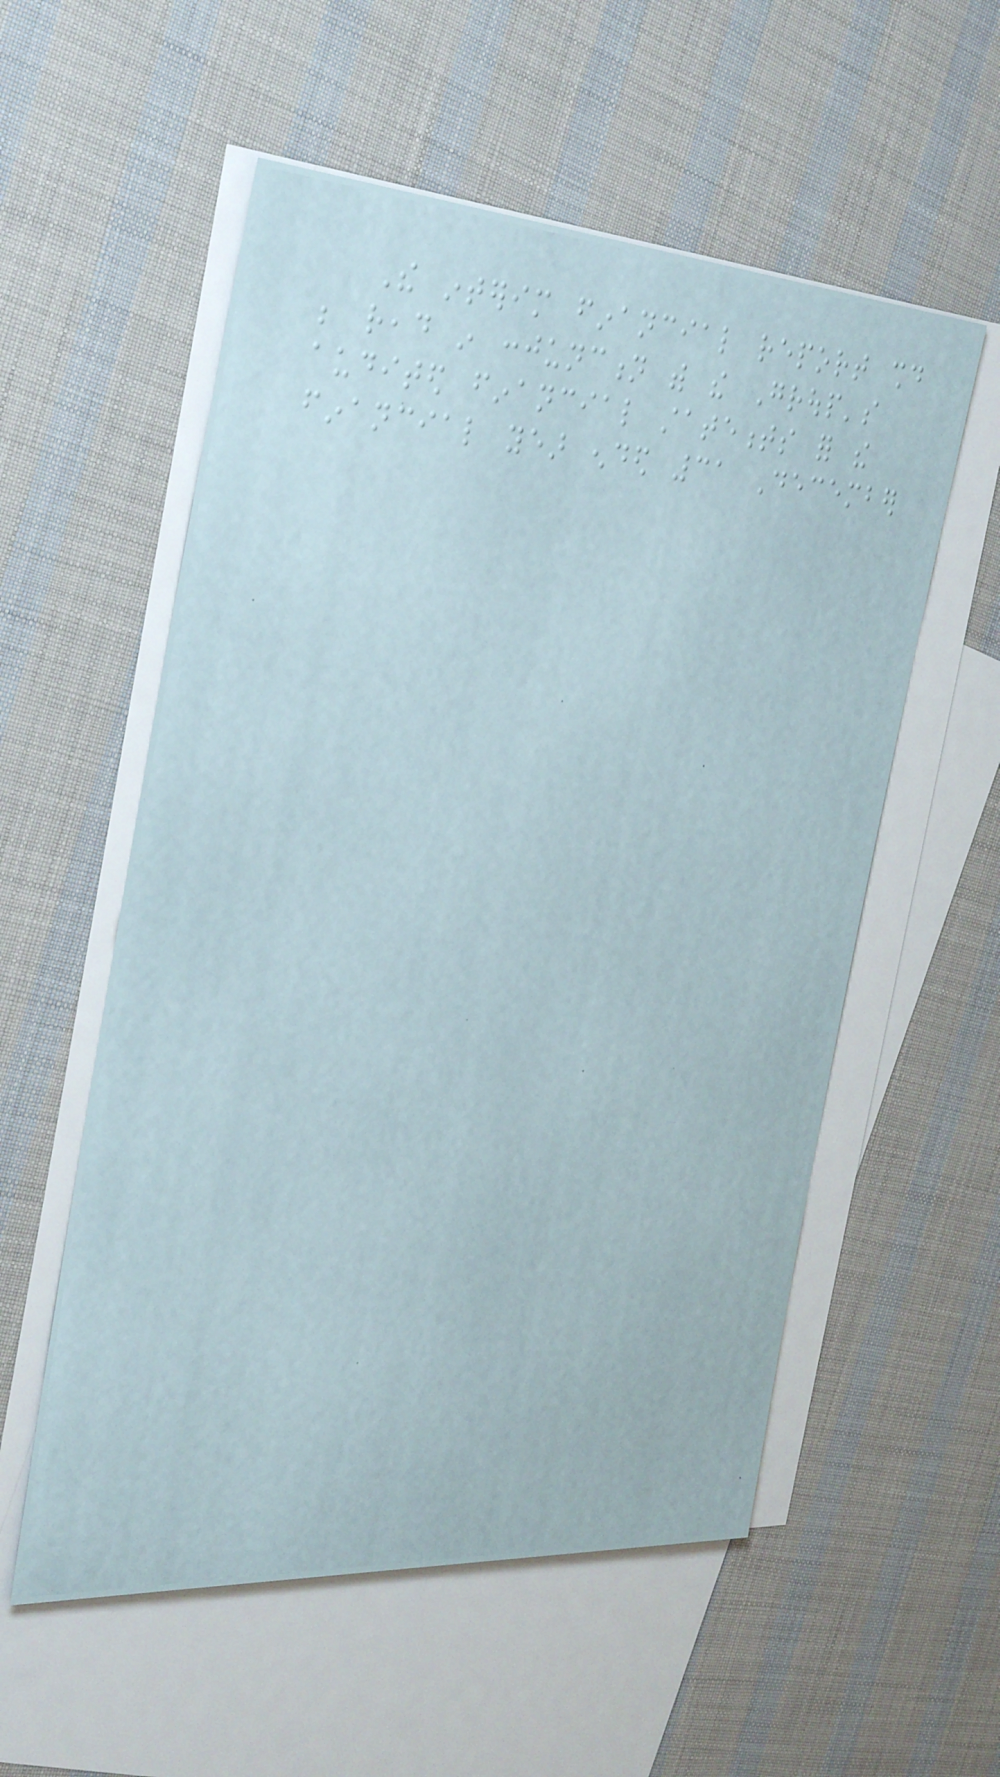The interim financial report should
be read in conjunction with the Group's
audited financial statements for the
financial year ended 31 December
